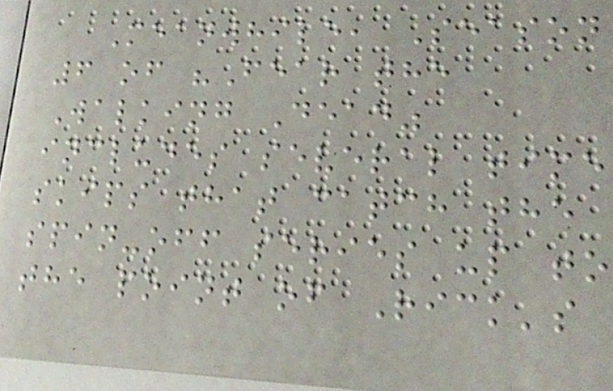Meanwhile, Season
6 of "Fear the
Walking Dead"
includes several time
skips that catch the
spin-off series up to
the point of Rick's
